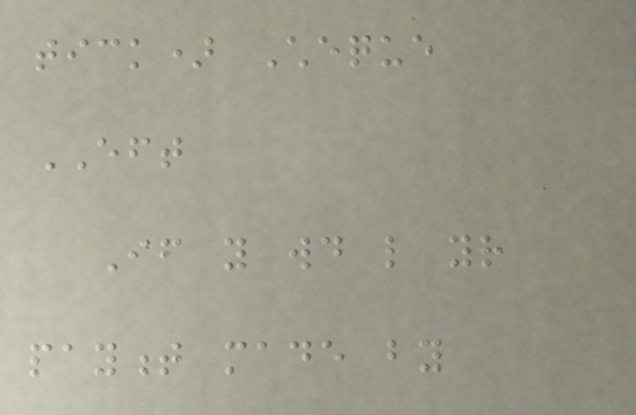tick) Cheque
EFT
If you would like your
payment made by
